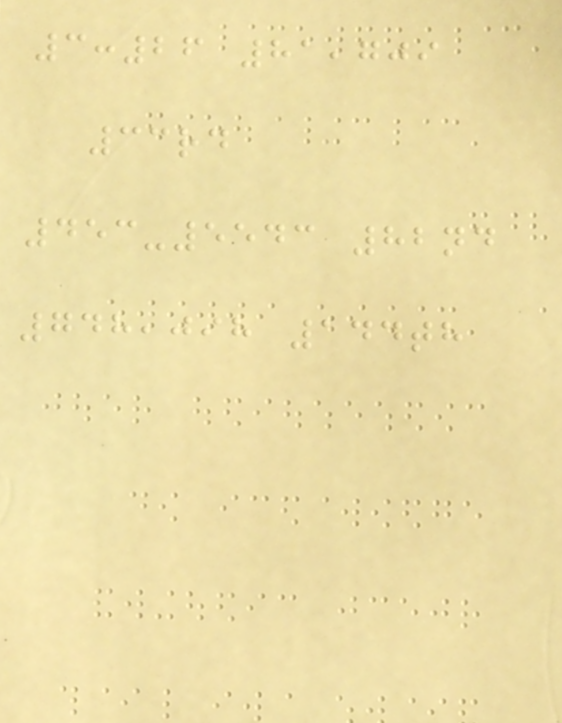3:26 81,709
33rd
453-5543 82nd
748,098 144th
